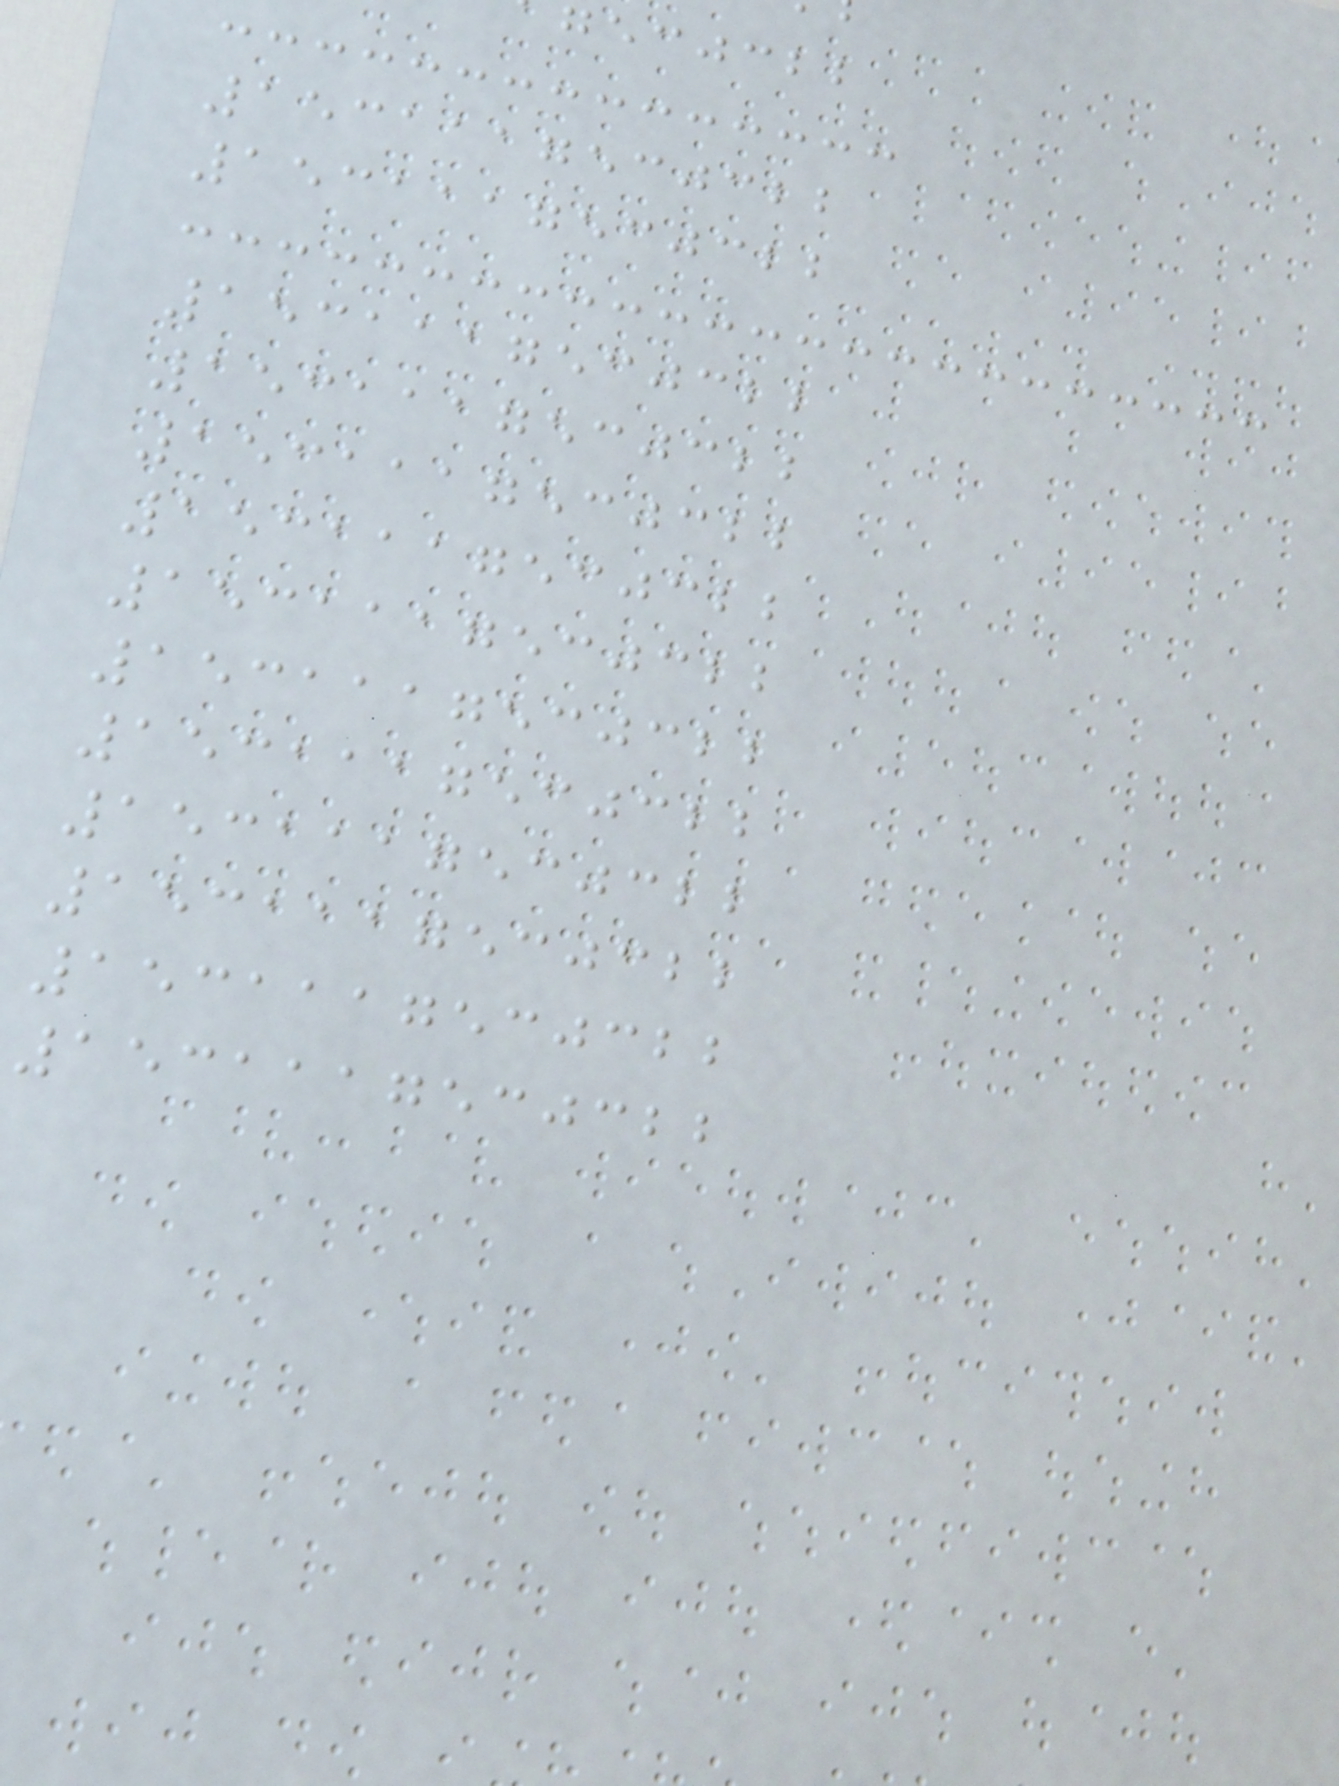gecjcbb
1531117530322
1531117530322
1531117530322
1531117530322
1531117530322
1531117530322
1531117530322
1531117530322
1531117530322
1531117530322
1531117530322
1531117530322
1531117530322
